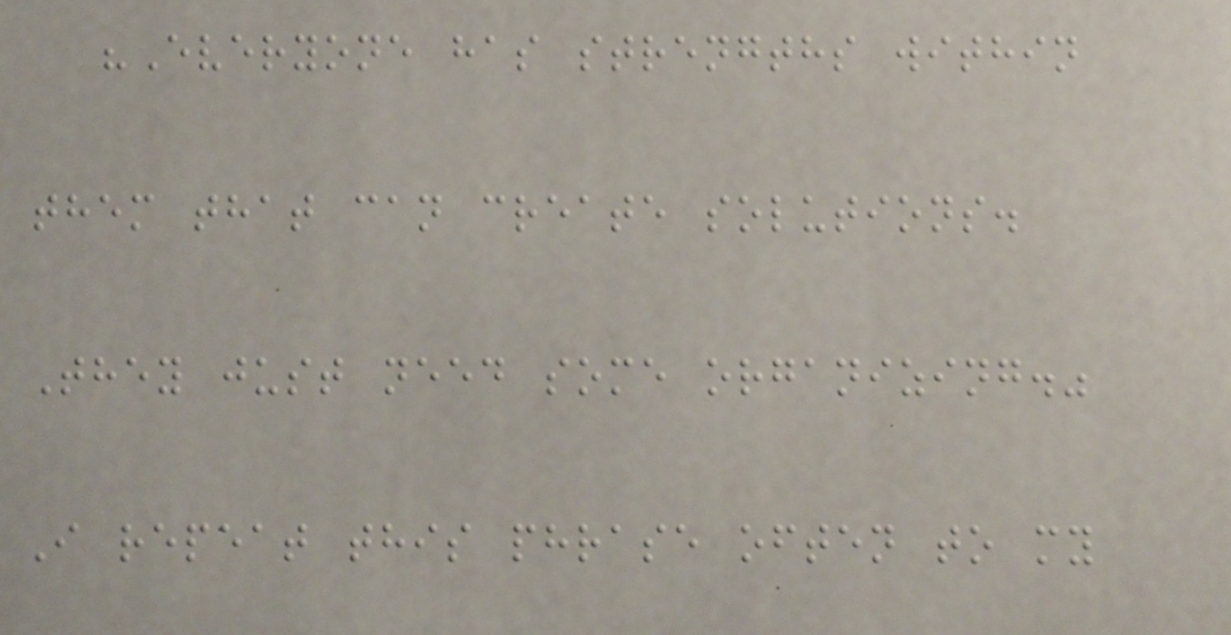"Everyone has strengths within
them that can create solutions.
They just need some organizing."
I repeat this phrase often to my
